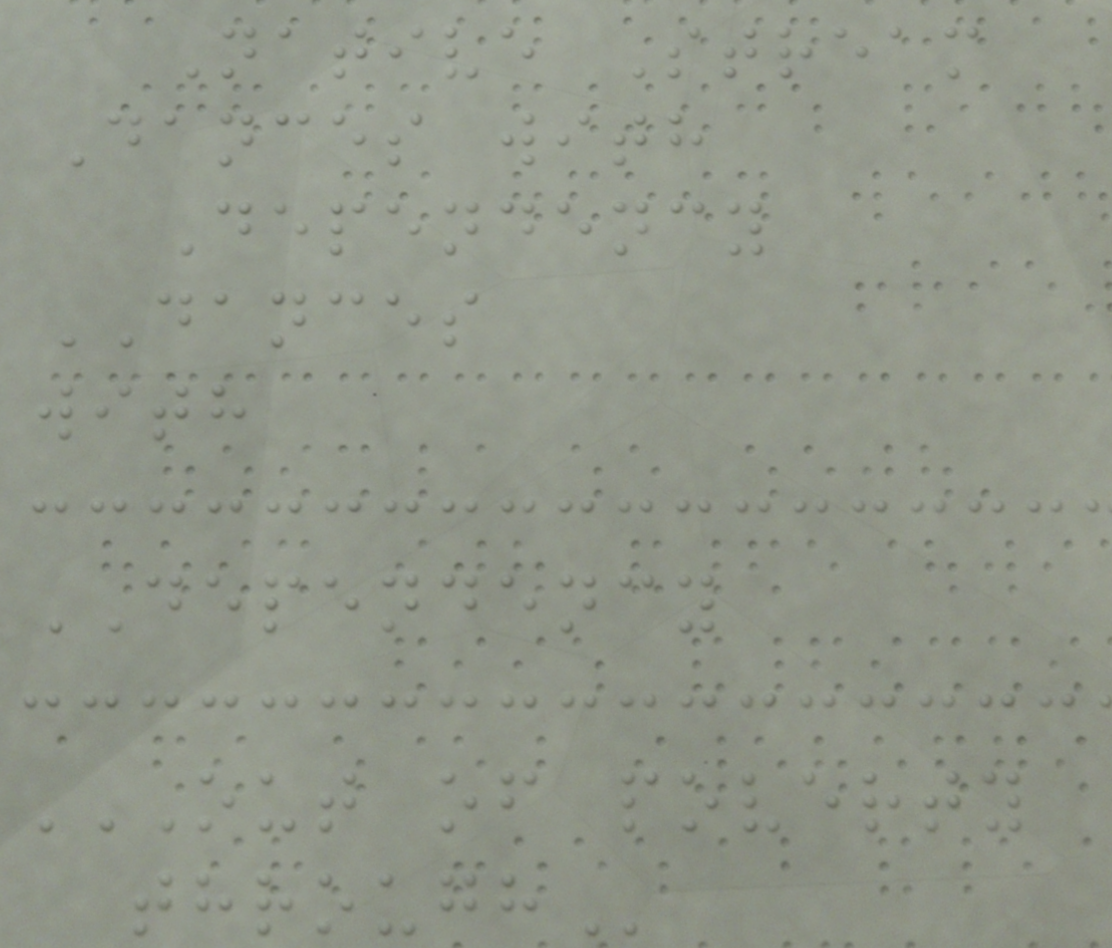Native Stream
Dances with
Dependency
DANCES
with
DEPENDENCY
OUT OF POVERTY
THROUGH
